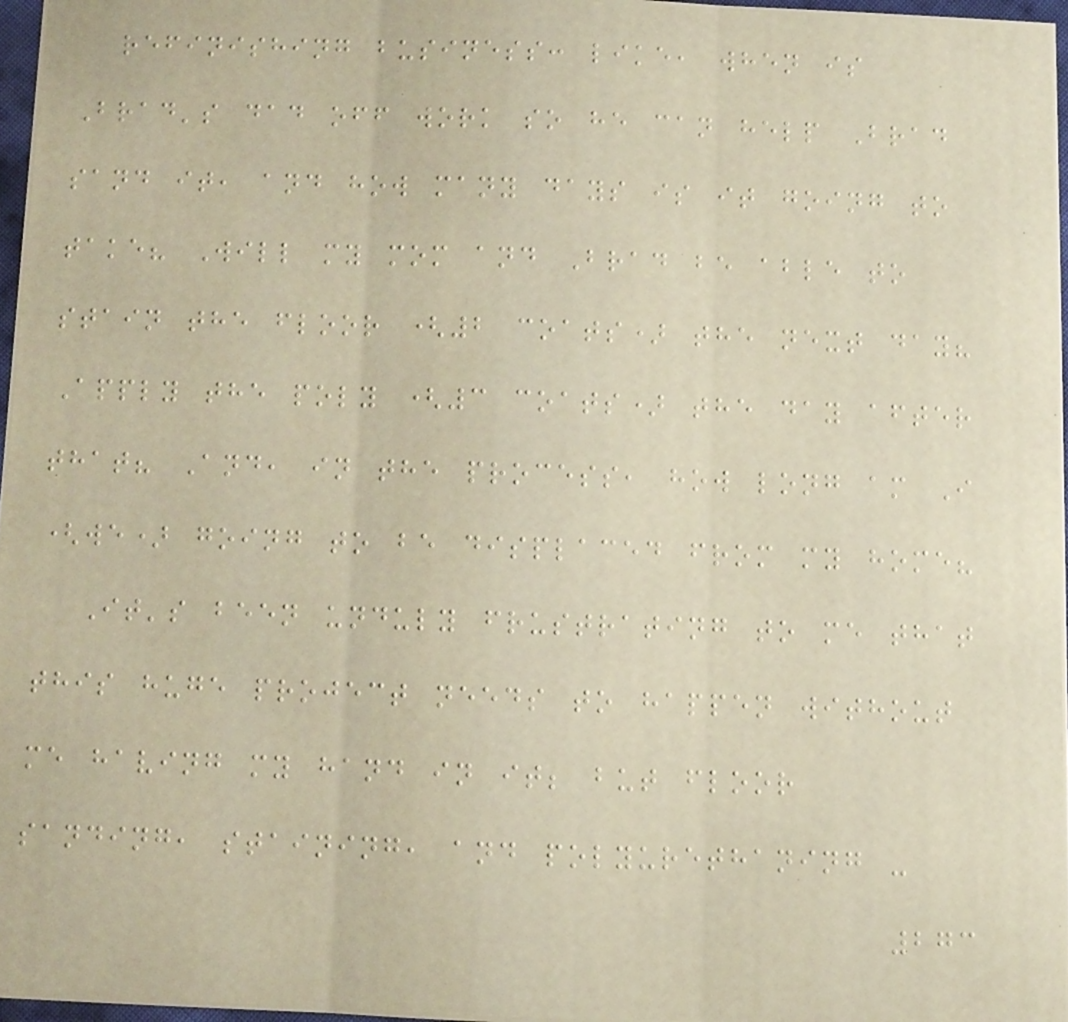refinishing business: like, when is
Brad's dad off work so he can help Brad
sand it, and how many days is it going to
take? Will my mom and Brad be able to
stain the floor (2 coats) the next day?
Apply the poly (3 coats) the day after
that? And, in the process, how long am I
(we) going to be displaced from my home?
It's been unduly frustrating to me that
this huge project needs to happen without
me having my hand in it; but floor
sanding, staining, and polyurethaning -
273
